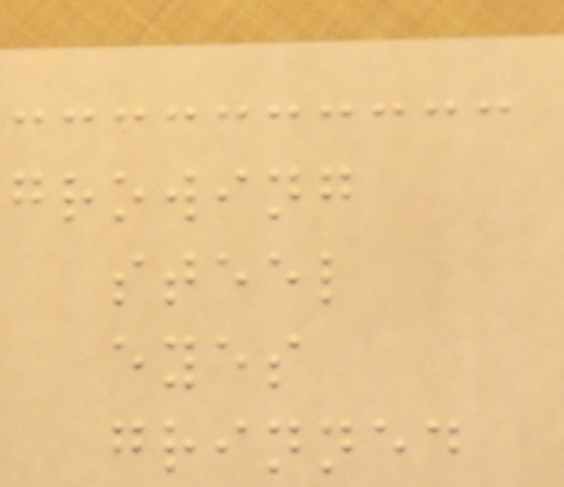growing
steel
eyes
grinned
